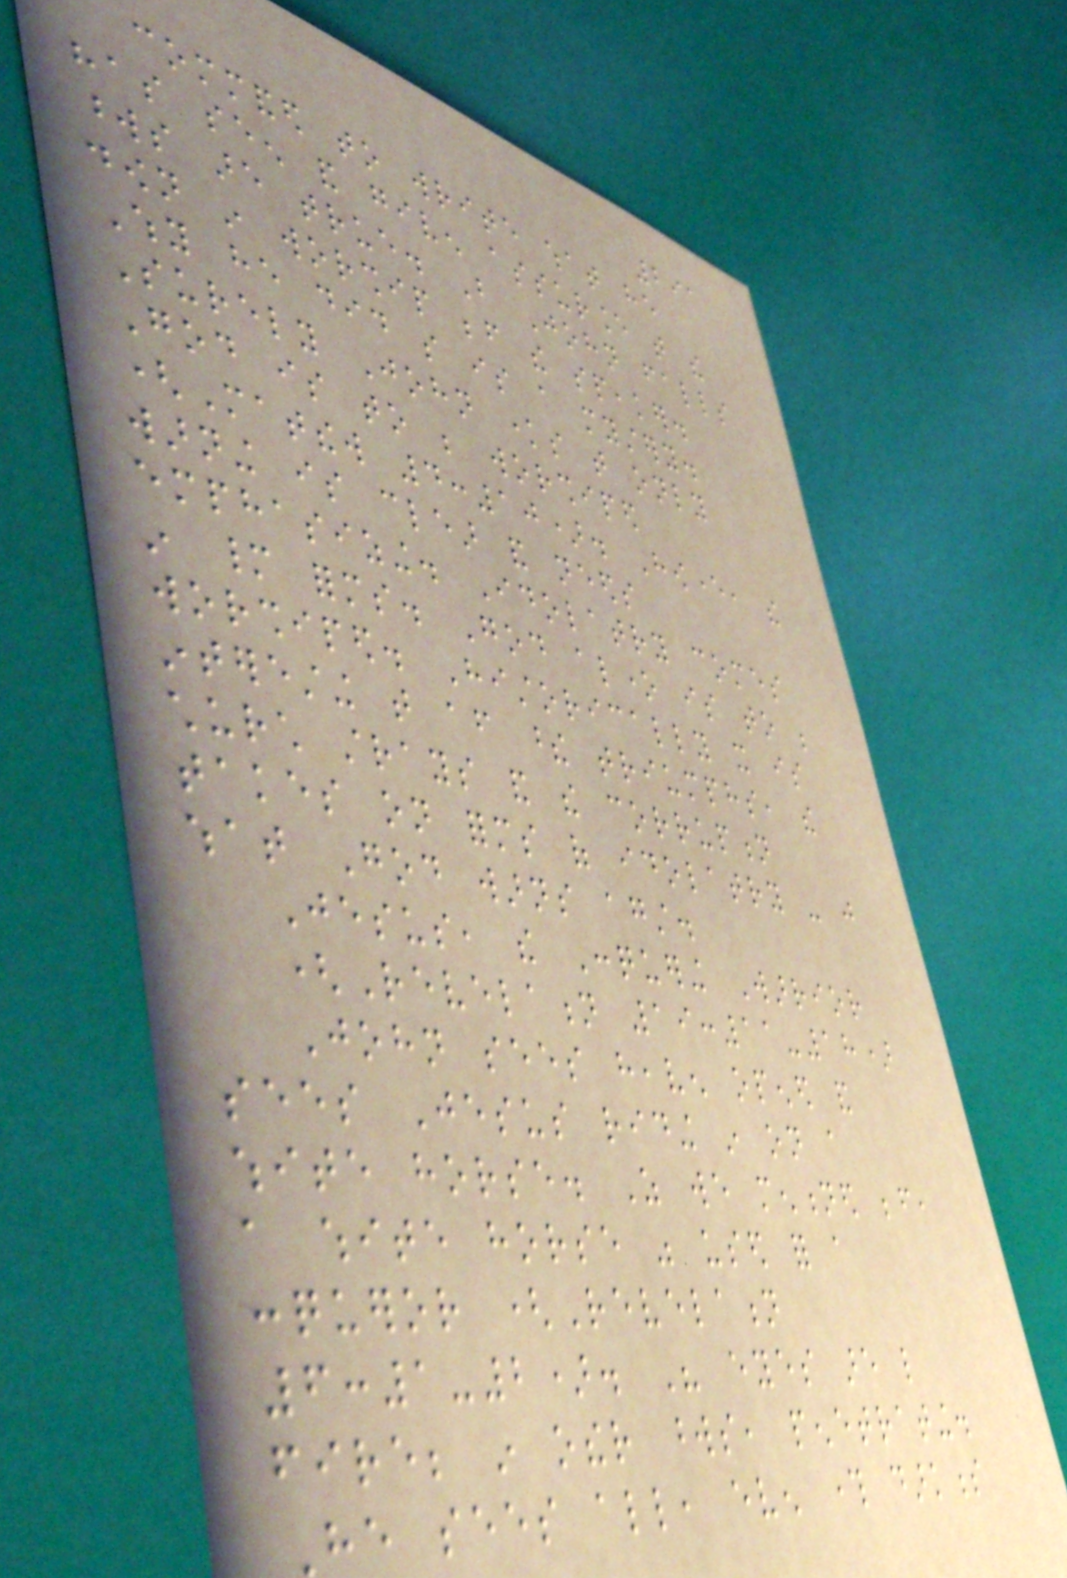291
commanded to write what he
has seen and given assurance that the
words are true. But John falls
down in worship before the speaker.
Why he did so is a mystery.
Surely John knows that only
God is to be worshiped
(Matthew 4:10). However, the
warning is clear and needs
emphasizing. Idolatry comes
in many forms. God alone is to be
worshiped. Historically it is
interesting that after these triumphs, the
church strays and the corruption
takes on forms of idolatry - just
what God warns against.
Jesus, the Conquering Warrior
(Revelation 19:11-18)
John sees heaven opened and
sees Jesus riding in on a
white horse. As we mentioned before,
a white horse was used for a
conqueror (Revelation
6:1-2). His eyes are like
fire; in other words, penetrating.
He sees all, even through darkness
